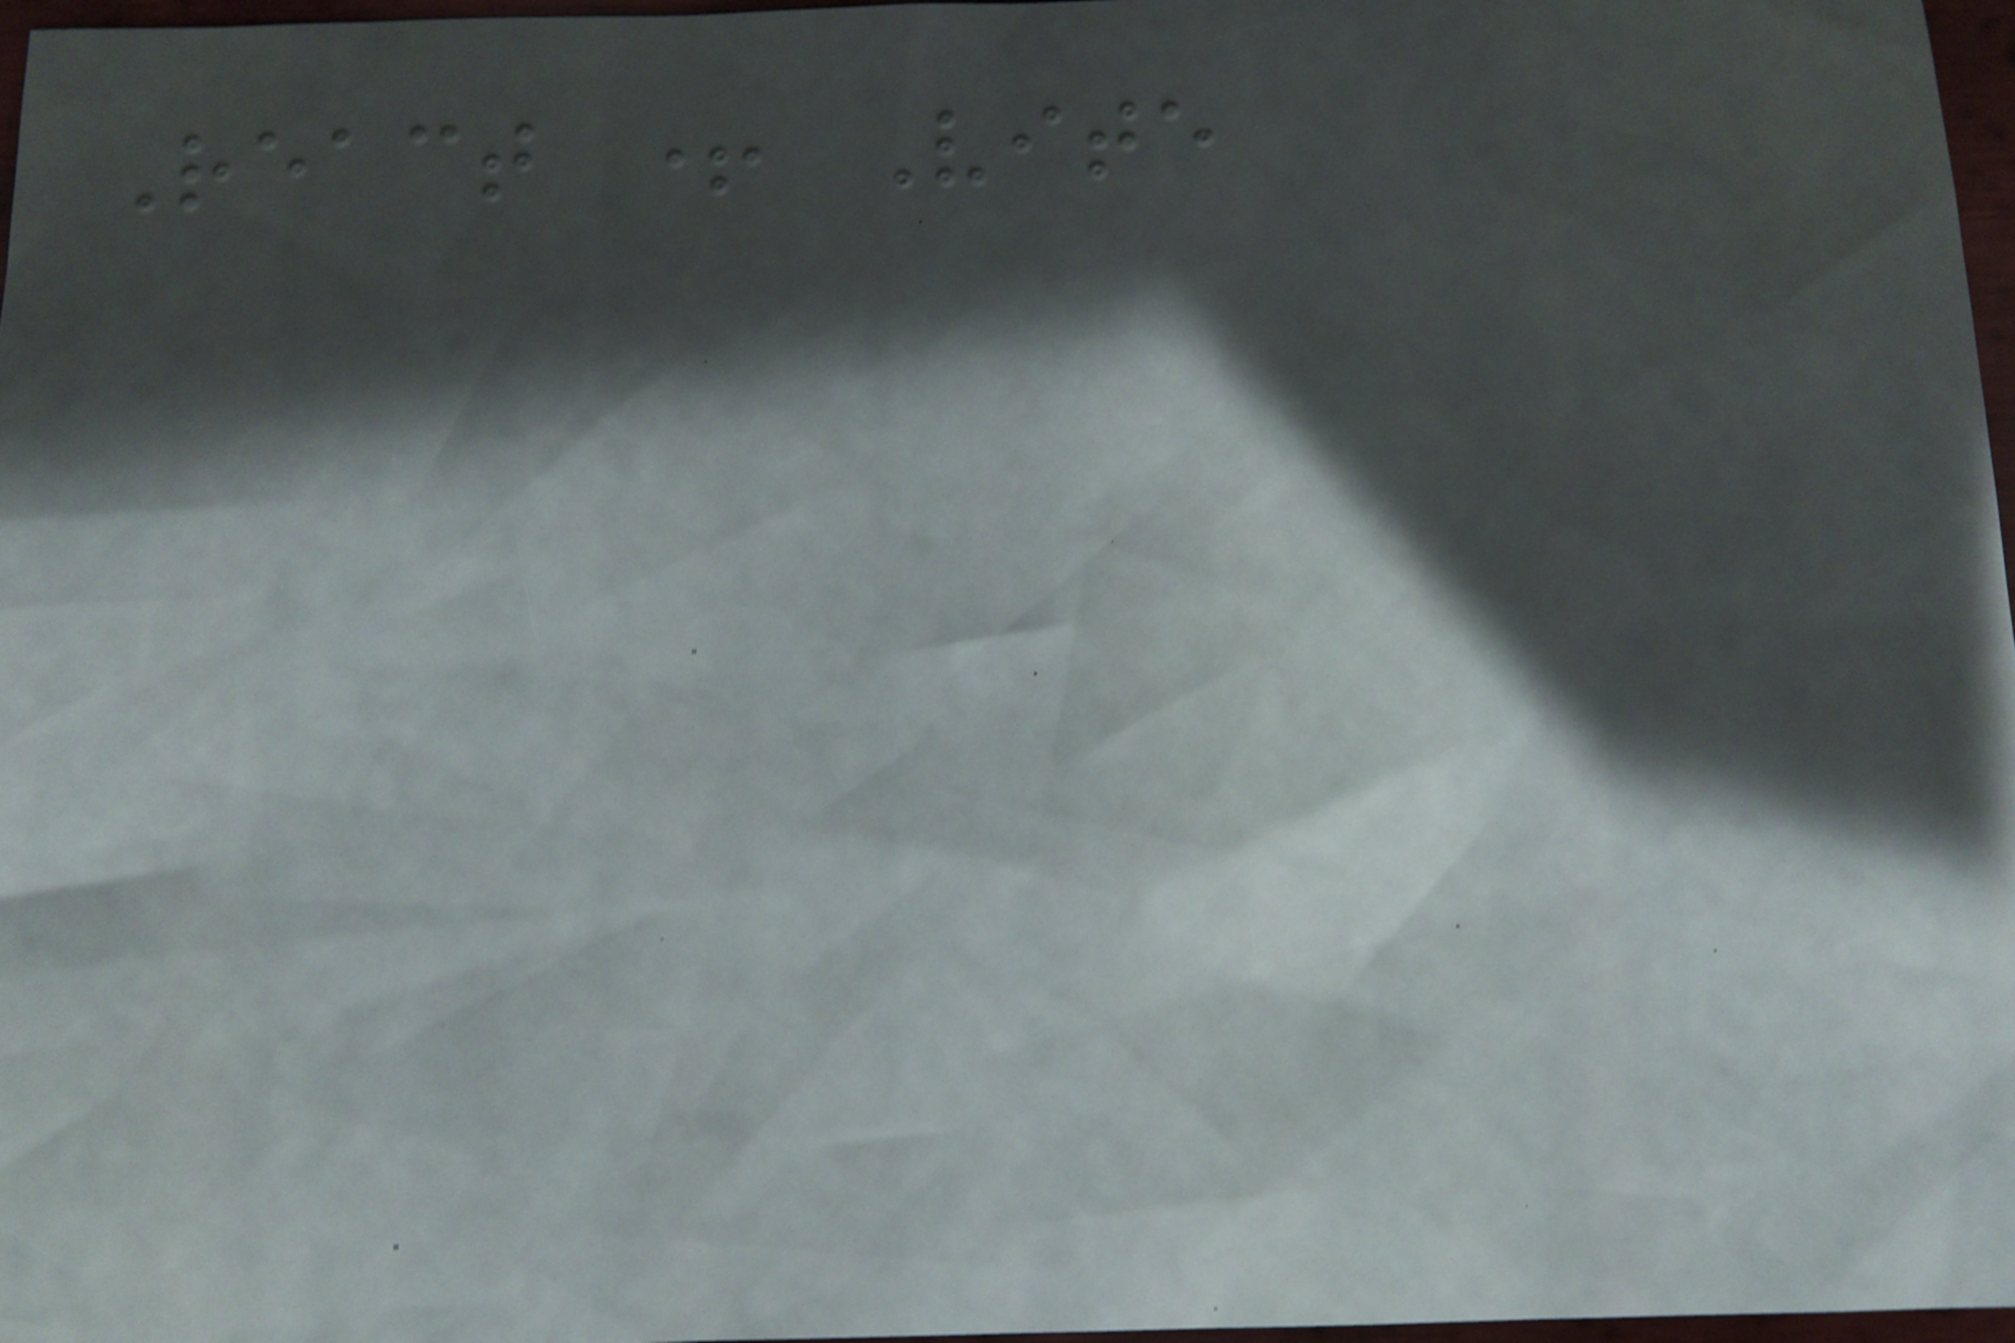React + Vite
